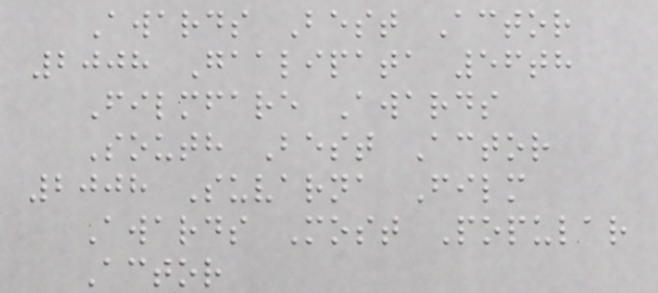Awards Best Actor
2008 Gaalipata 56th
Filmfare Awards
South Best Actor
2008 Suvarna Film
Awards Most Popular
Actor
